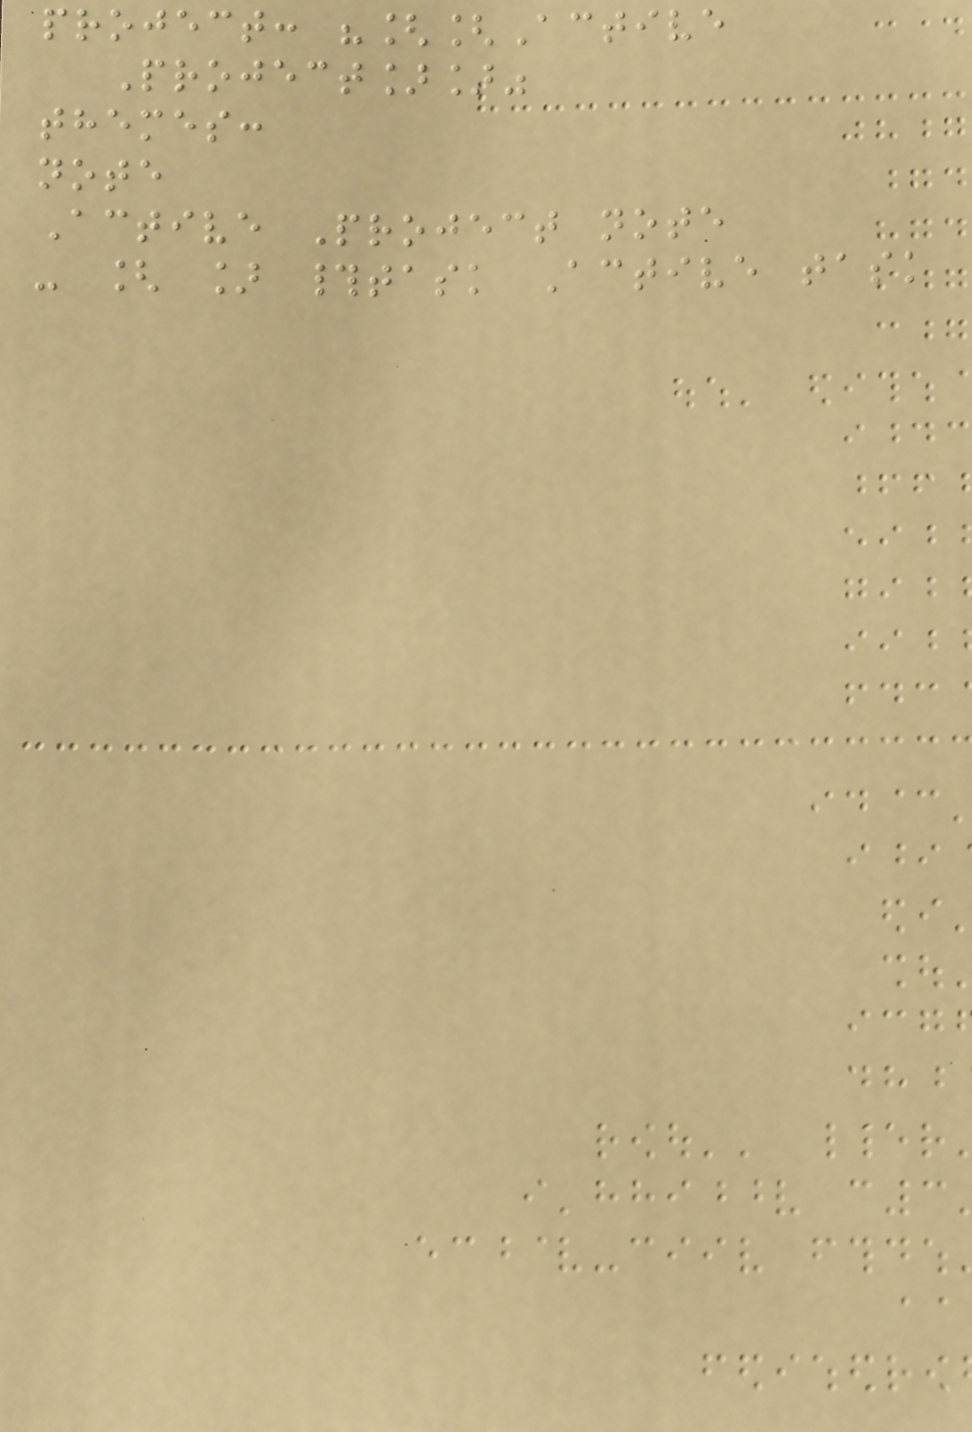project: "[[Active
Project]]"
themes:
note
Active Project note
- [ ] #task Active task
